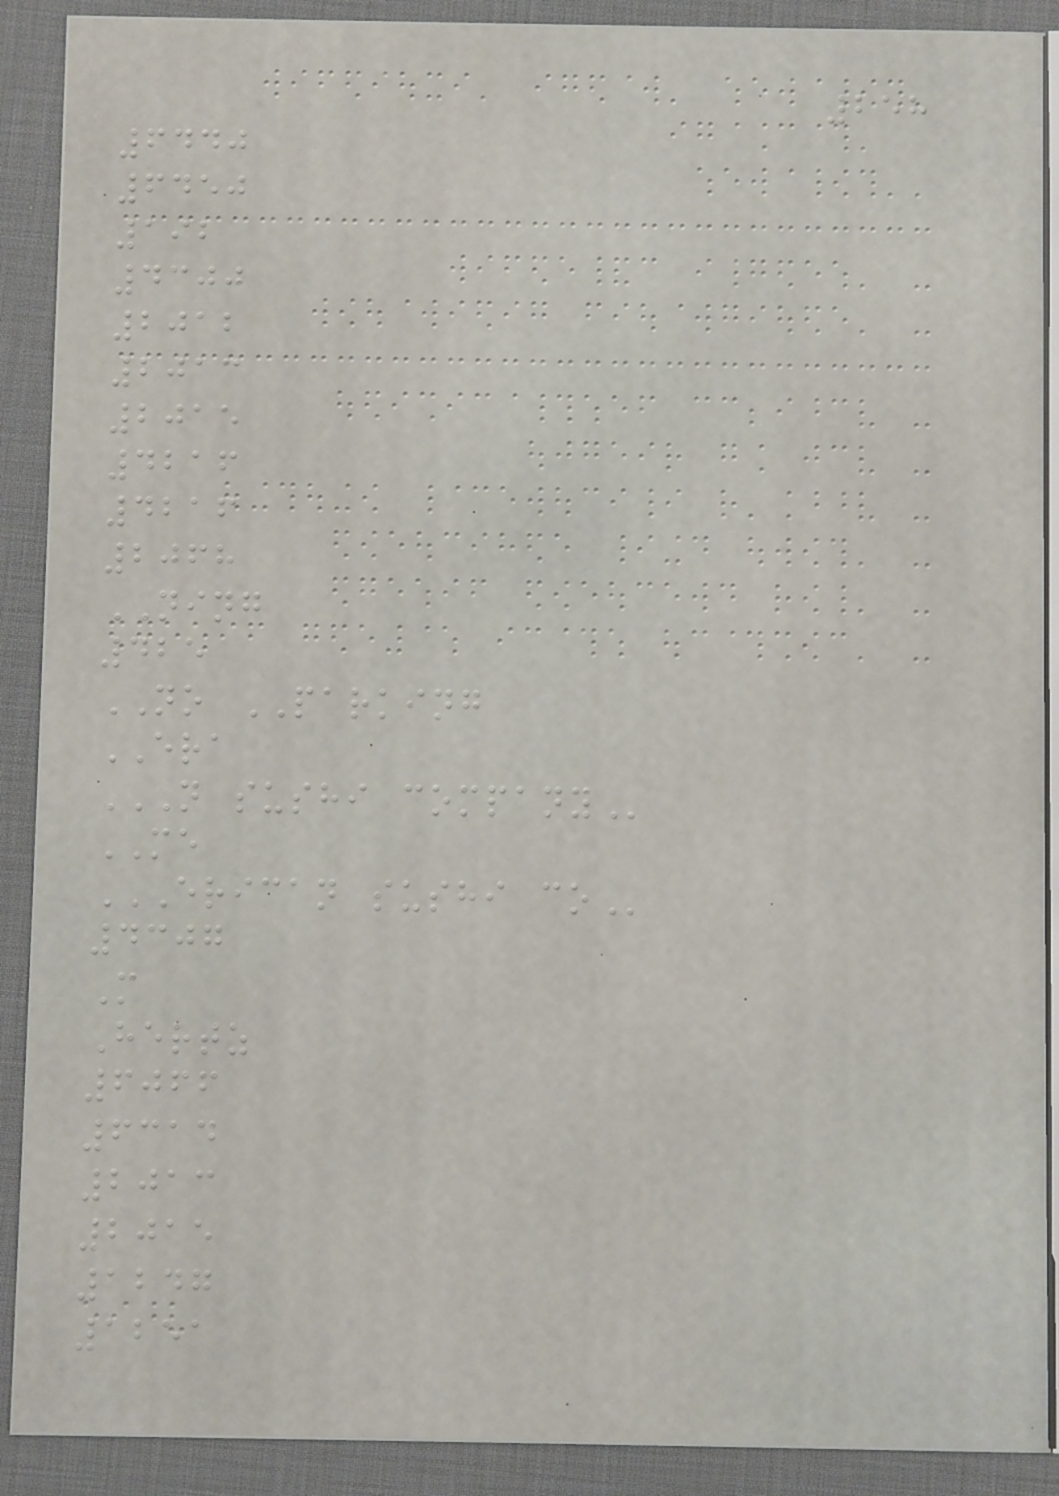258
6440
6450
192
4300
2012
2013
2015
4216
4216
2068
NING
425
NO PARKING
ERA
N SUSHI COMPANY
ME
ERICAN SUSHI CO
4307
M
Hertz
6066
6314
2013
2015
1247
1251
